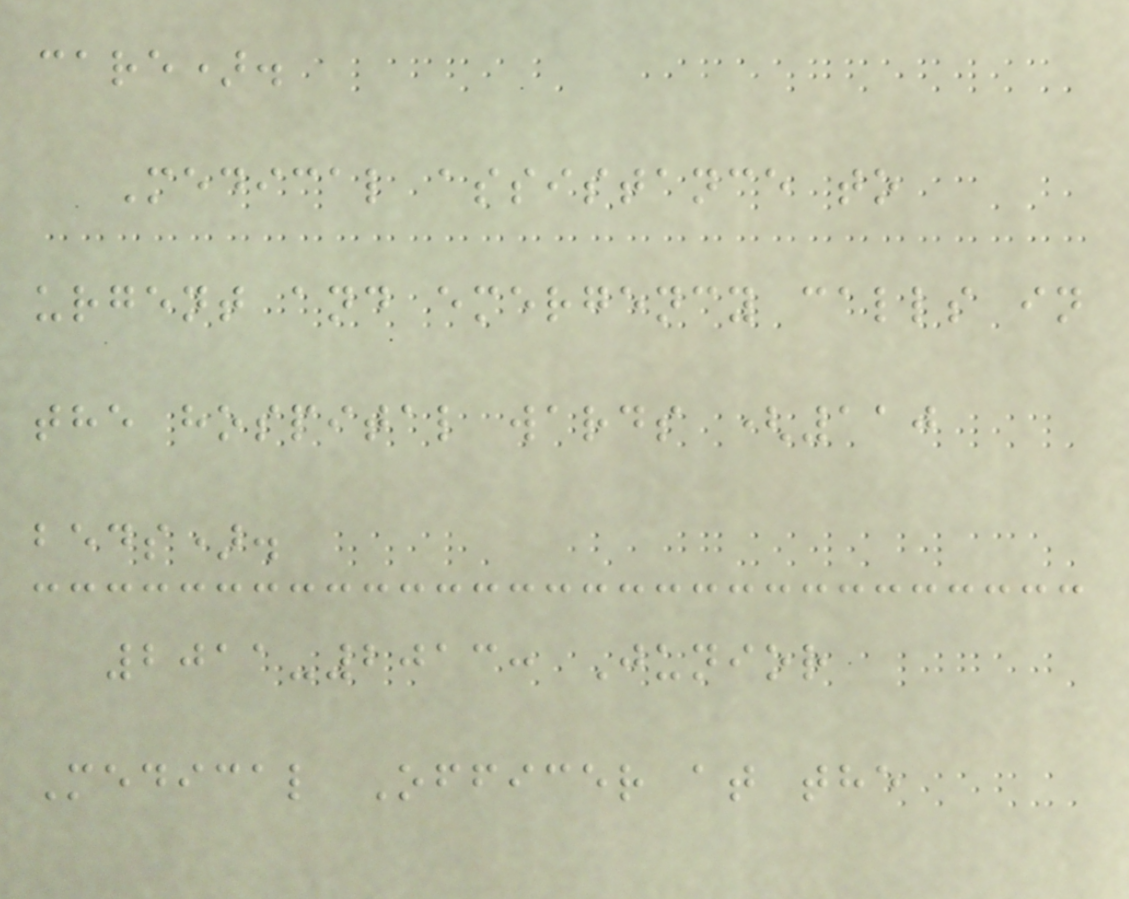care).
Medical assistance to
urgent and emergency calls in
the hospital wards (110
beds).
2011-2013: Junior
Medical Officer at the
